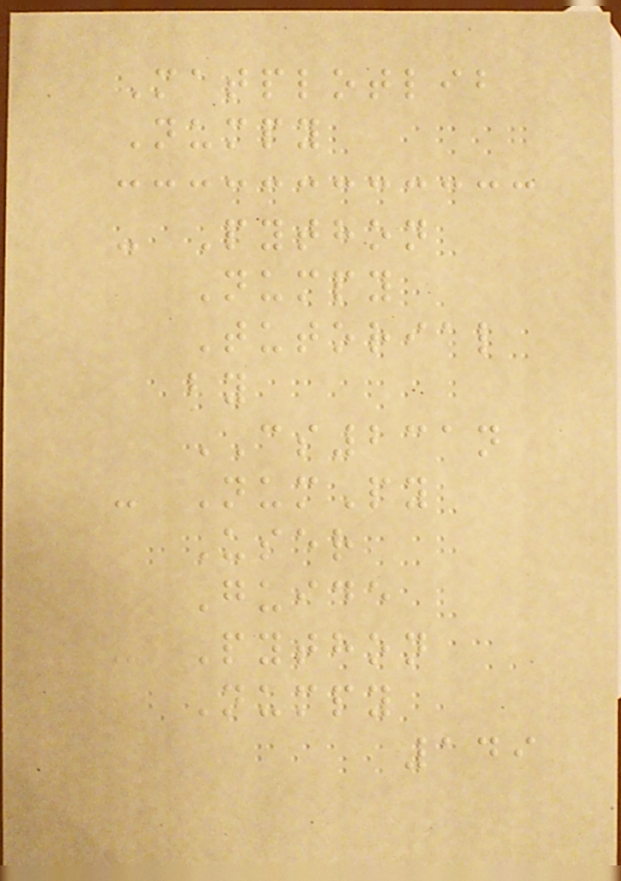Matplotlib
Numpy
- Python
Numpy
Tutorial
by
CS231n
- NumPy
User
Guide
- Python
Numpy
149
